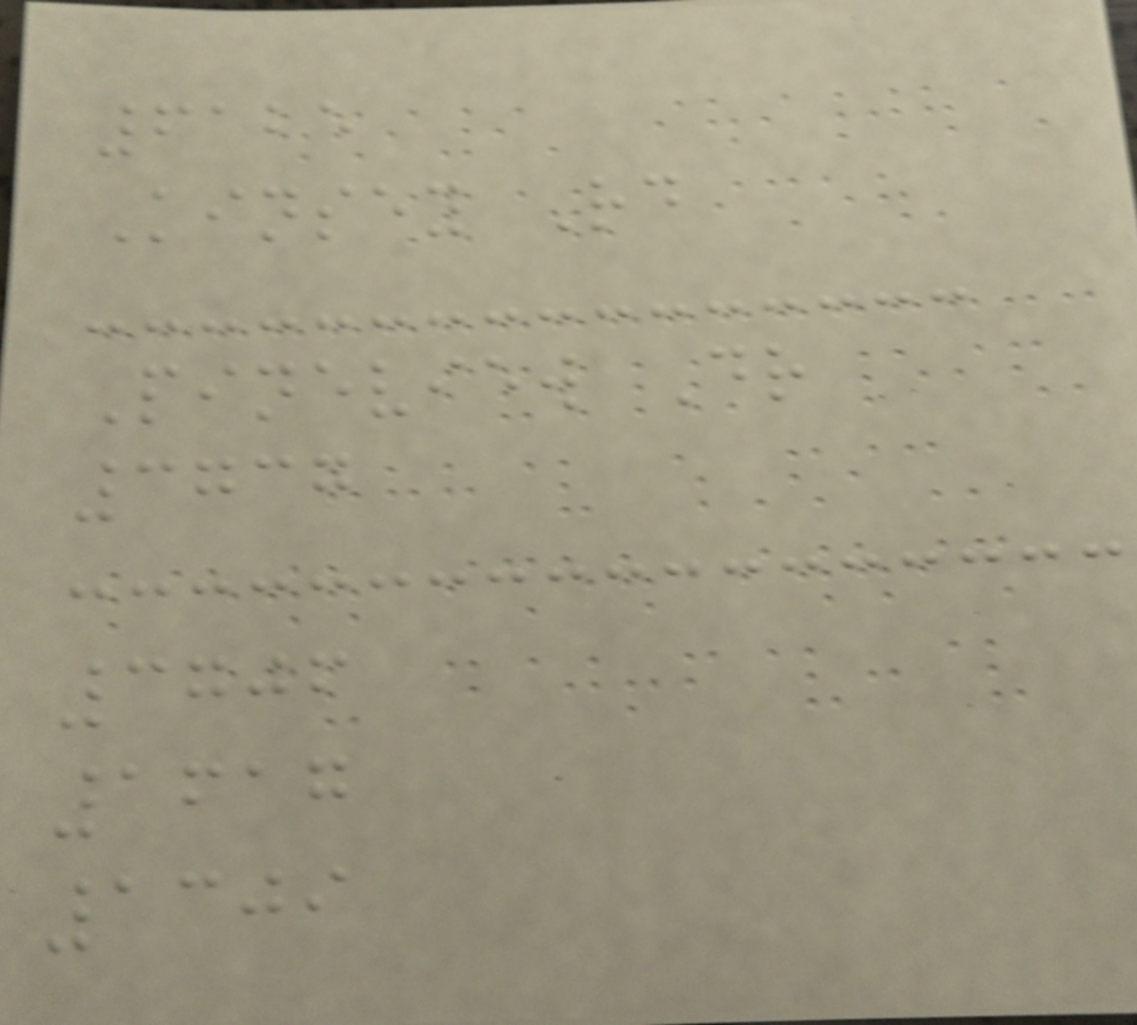6125
Kinsey Rd
Pineview Dr
3737
3706
1617
1309
